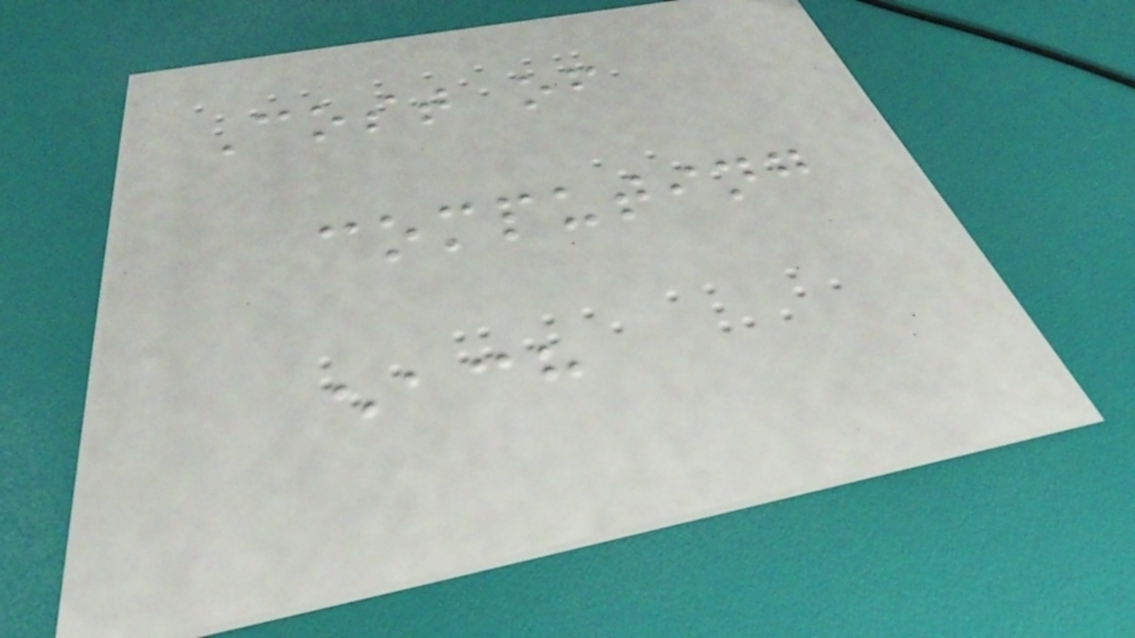Cost of
computing
each
